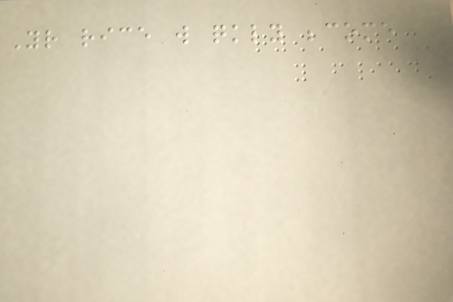Your rice will quickly become
